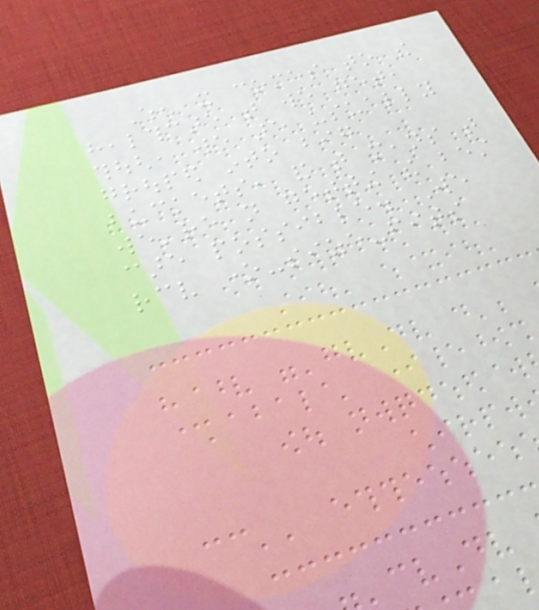When it comes to the
healthcare that we get,
though, we are usually
grouped into big
buckets, and that means that
we're not getting the best
care possible. We
receive one-size-fits
